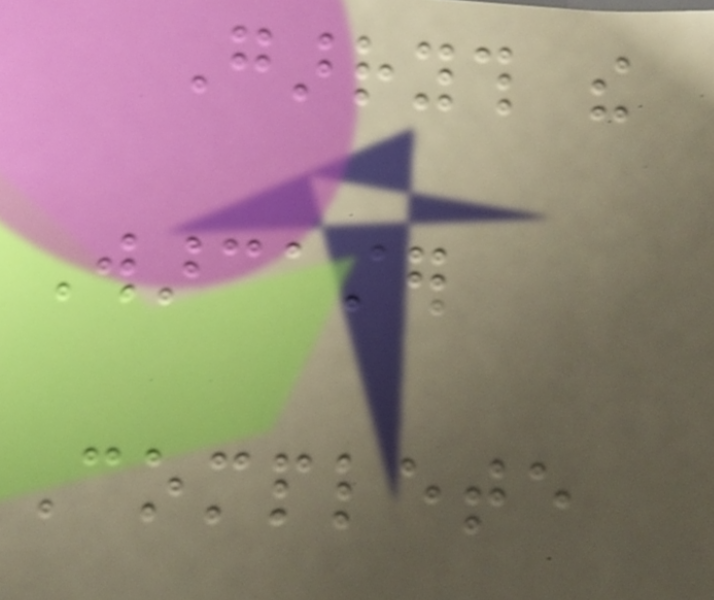Garryth the
Warcaster
Complete
